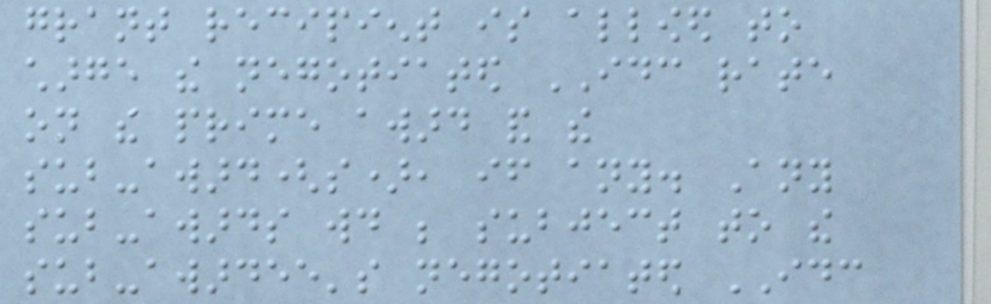grant recipient is allowed to
charge the negotiated IDC rate
on the prime award and the
sub-award(s), if any. Any
sub-awards would be subject to the
sub-awardee's negotiated IDC
